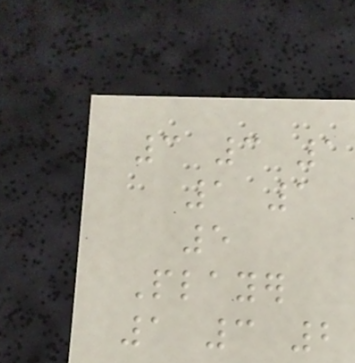3 3 1
1 1
5
Player
1 3 2
